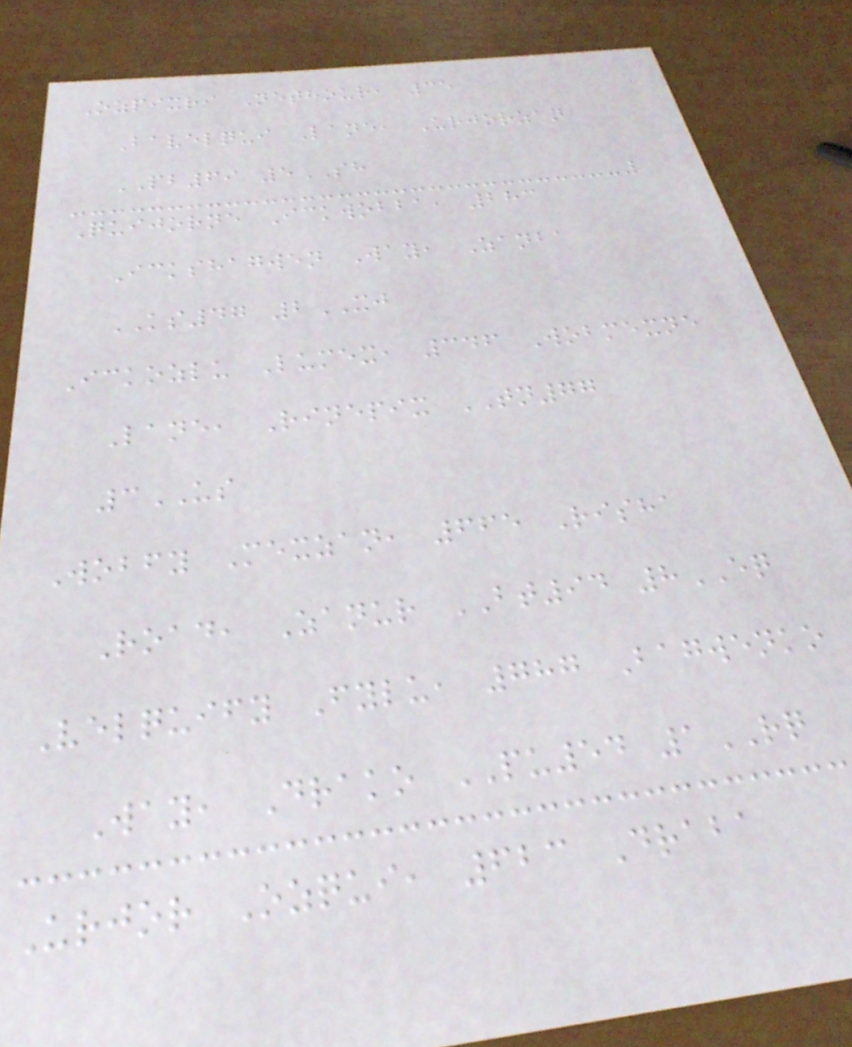Ozpixri Nethour, 35
Bavelqui Lane, Urjorzan
PB69 5SH
Quijorne Ickwobba, 283
Ickshagwen Way, Zanba
KS47 2XJ
Ickozlu Lumex, 346 Wobmexne
Lane, Rinepix TN77
3US
Wobfy Mexzan, 665 Risha
Road, Zanur BT94 8EQ
Velquify Fylu, 787 Bagwenko
Way, Drako PU54 1RQ
Urjor Ozqui, 623 Draba
